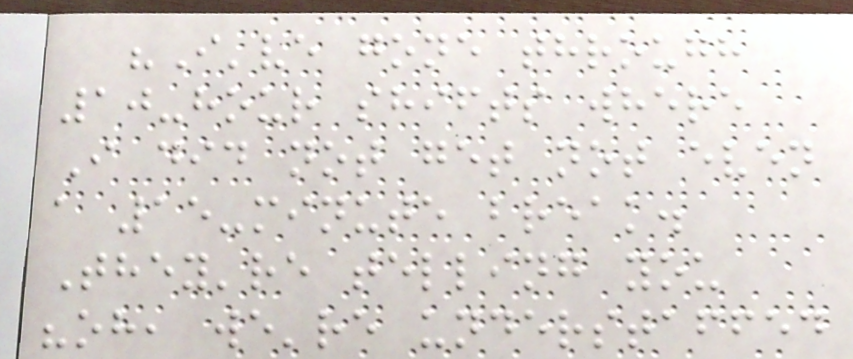"I've gone through
10-hour shifts where
I did not get not even
a 15-minute break.
They're telling you
"oh, we're understaffed
